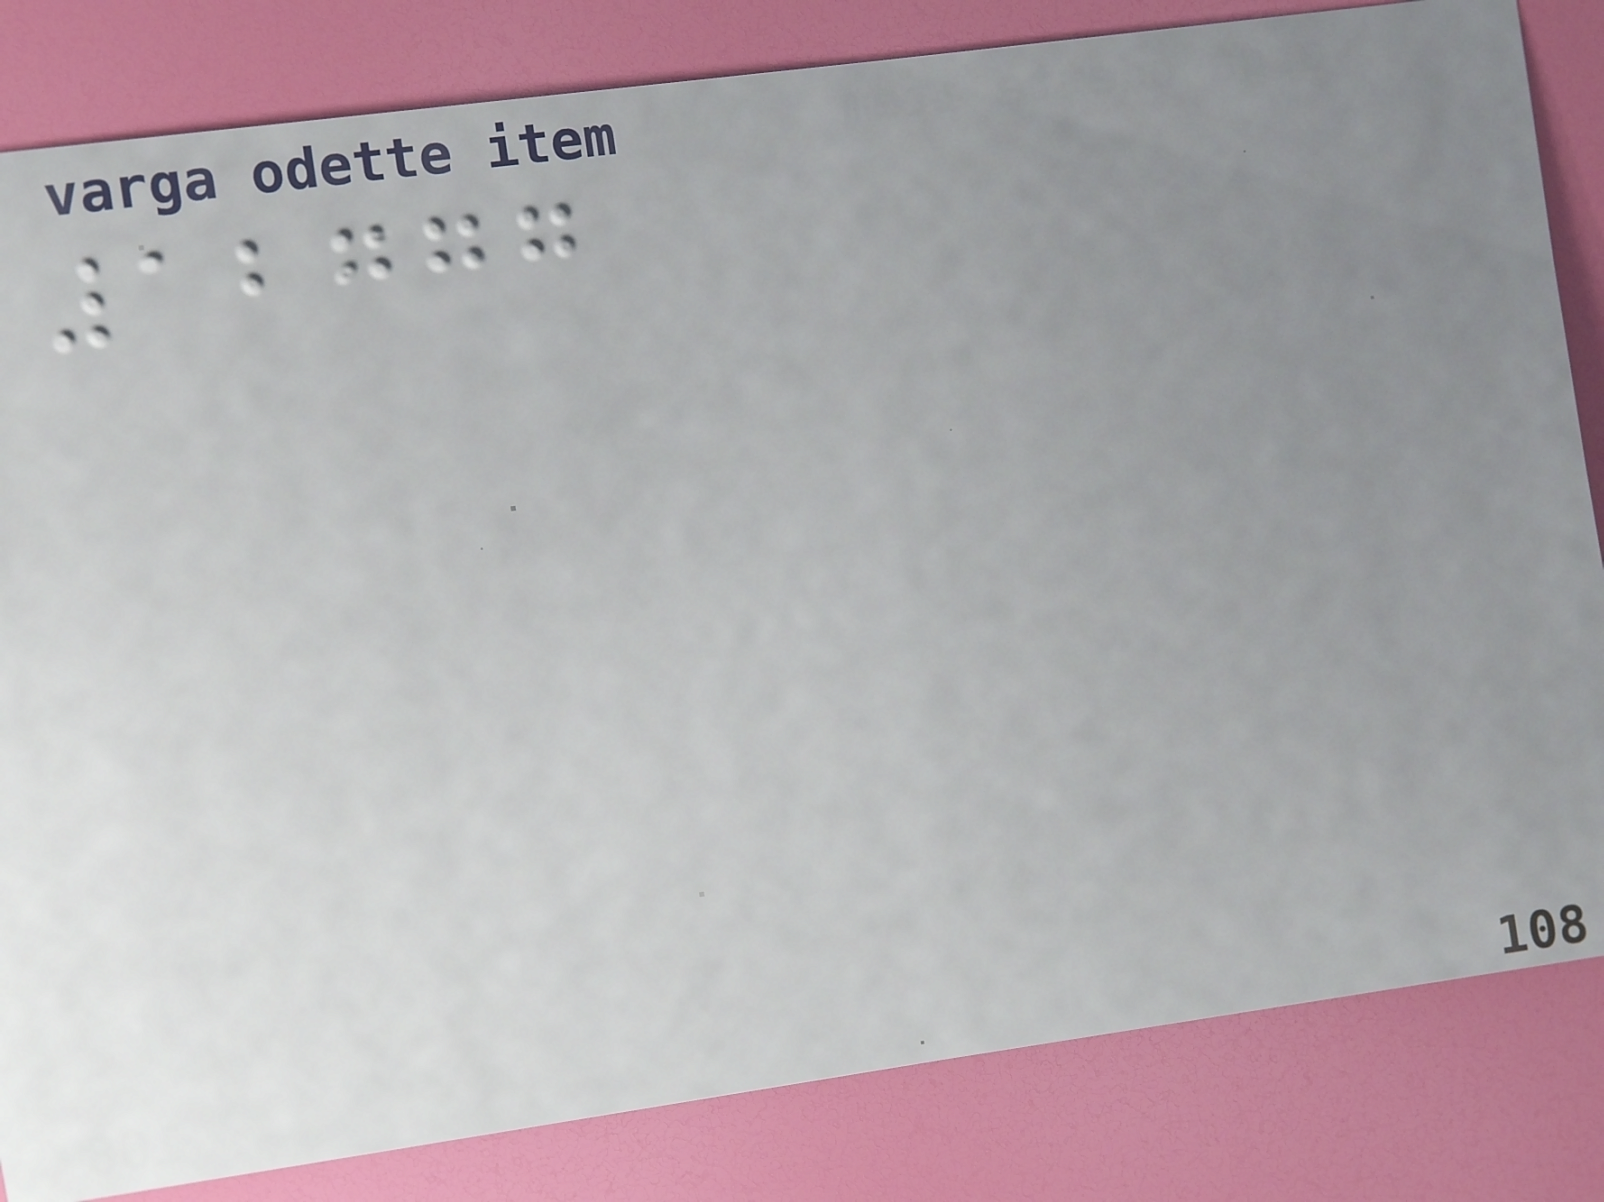12777
